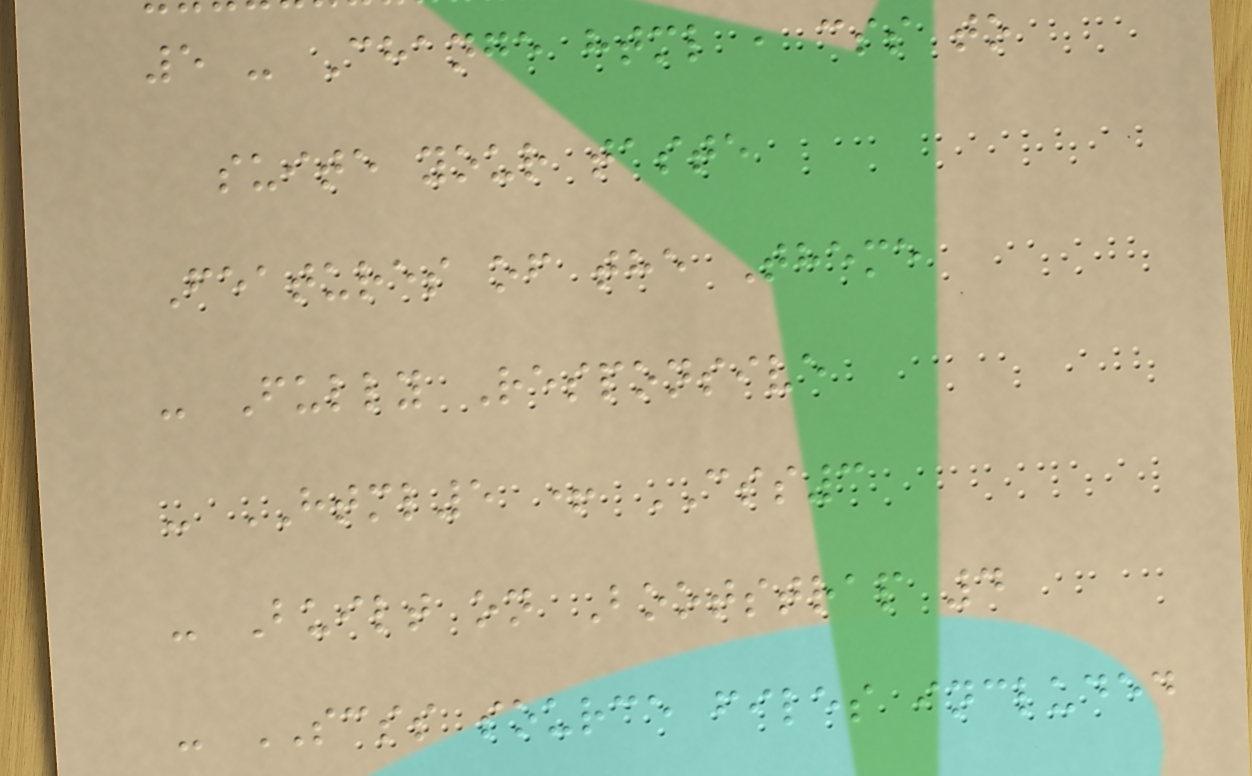5 - Change html , css to
suite your taste
Features of the Theme
- Fully Responsive
- HTML5 + CSS3
- Built on Bootstrap 4
- SCSS source files included
